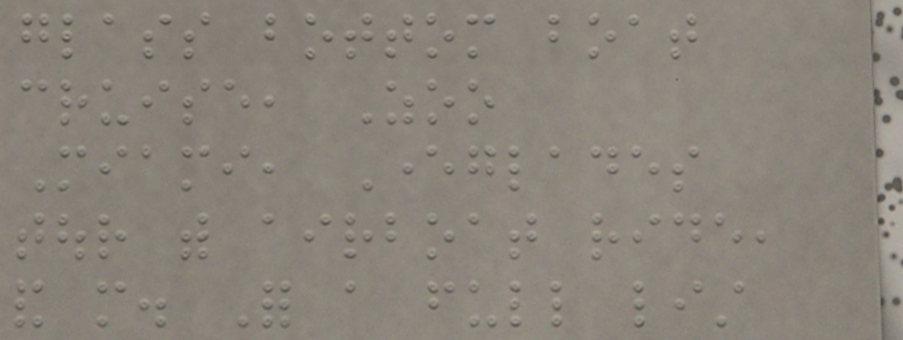glass bottom boat
cruise, Zoo
Miami, Everglades
tour with airboat ride,
and more. For a full list
